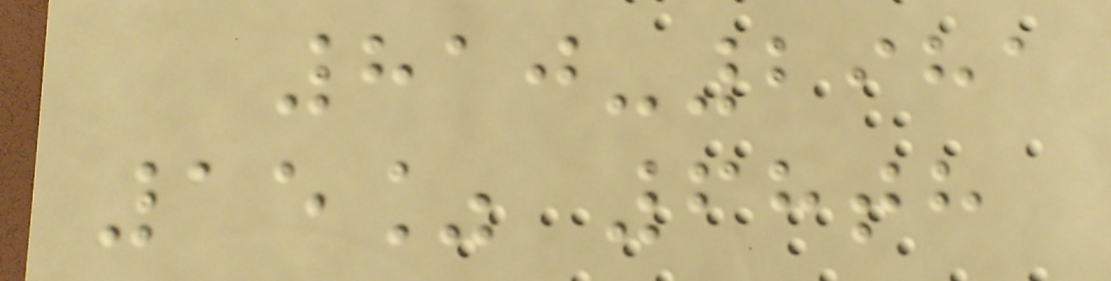810-2981
15% 68th
